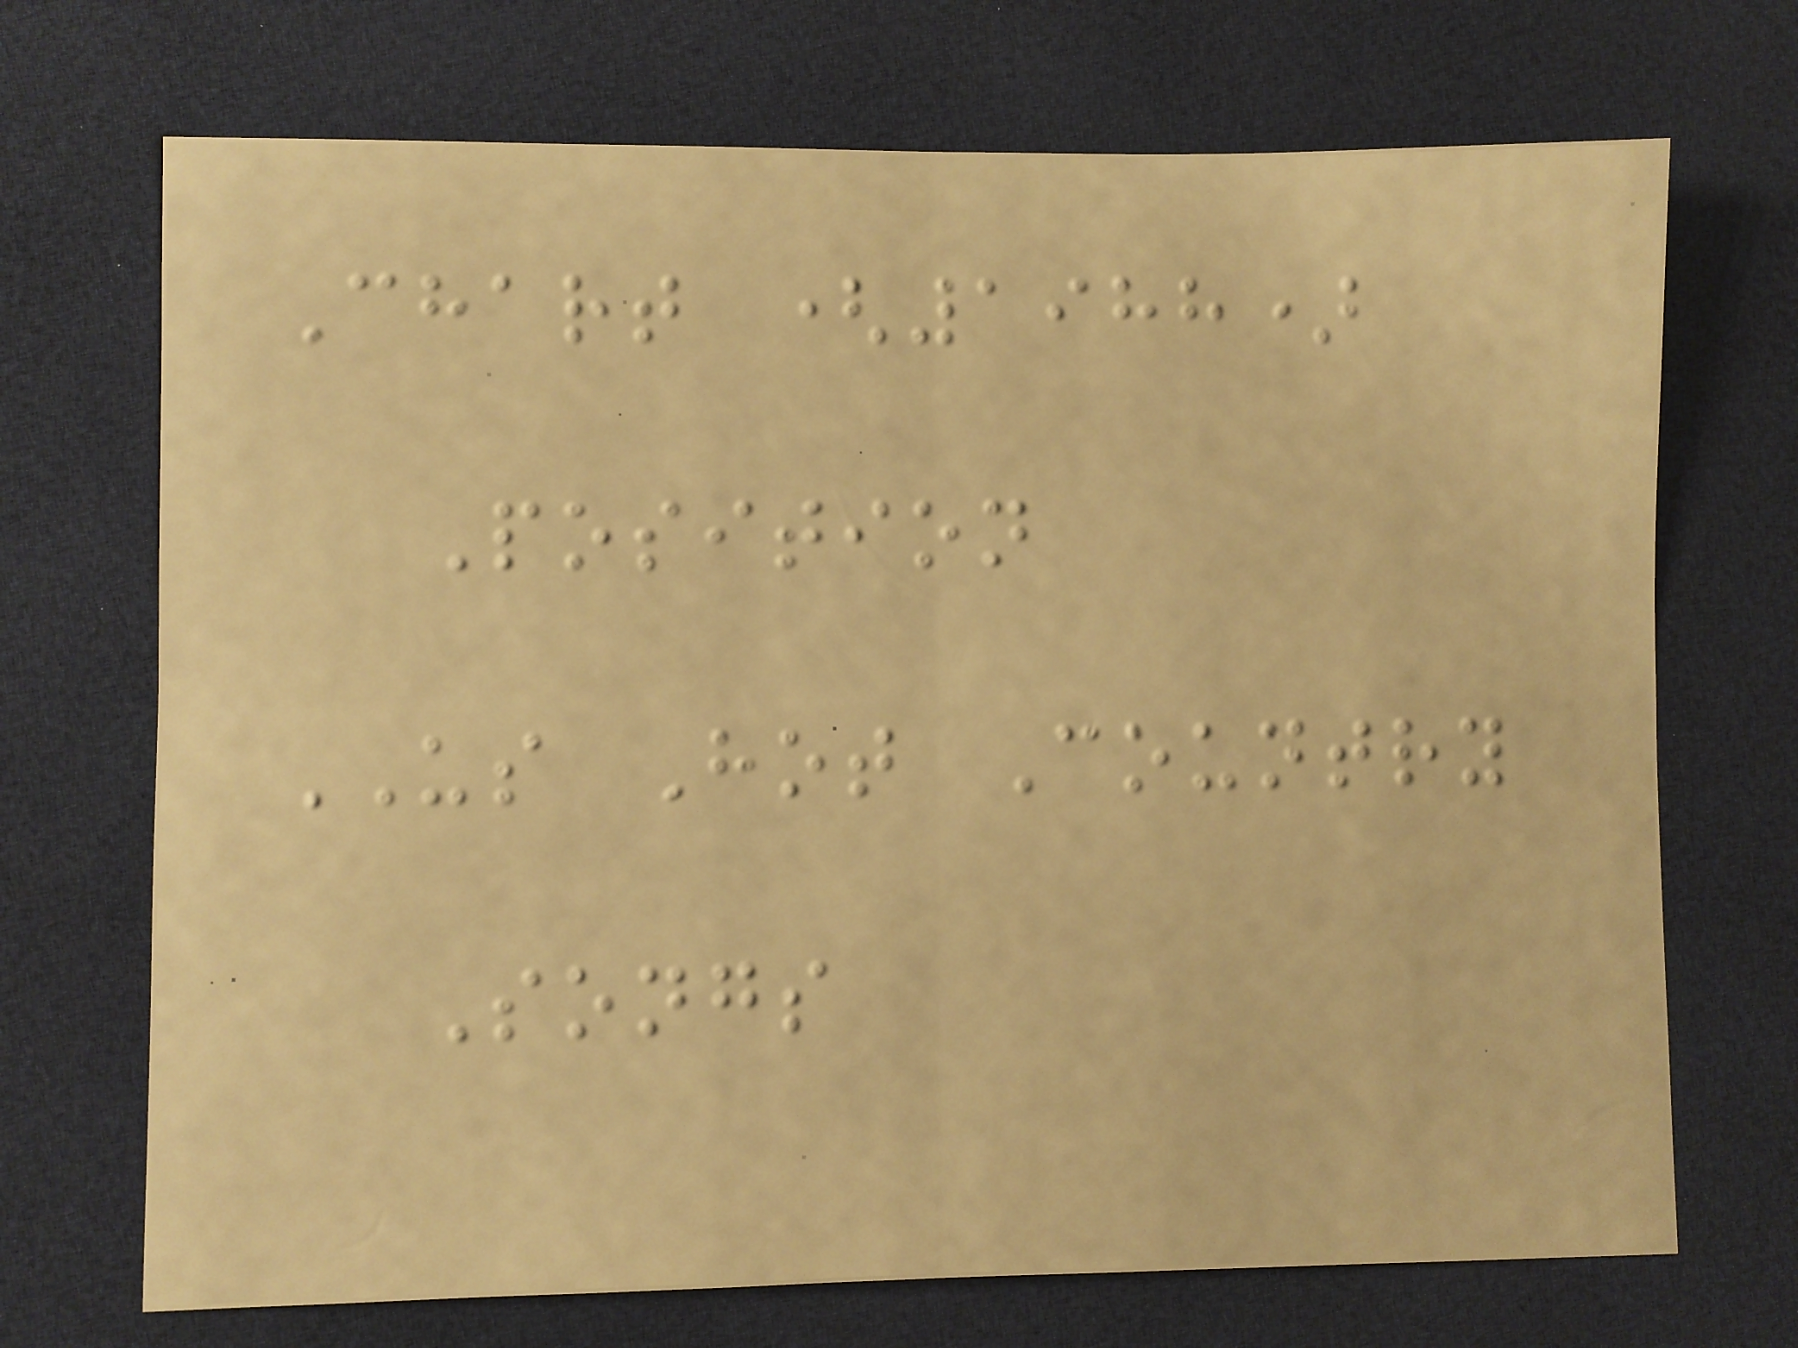Chart (1988)
Position
US Hot Country
Songs
